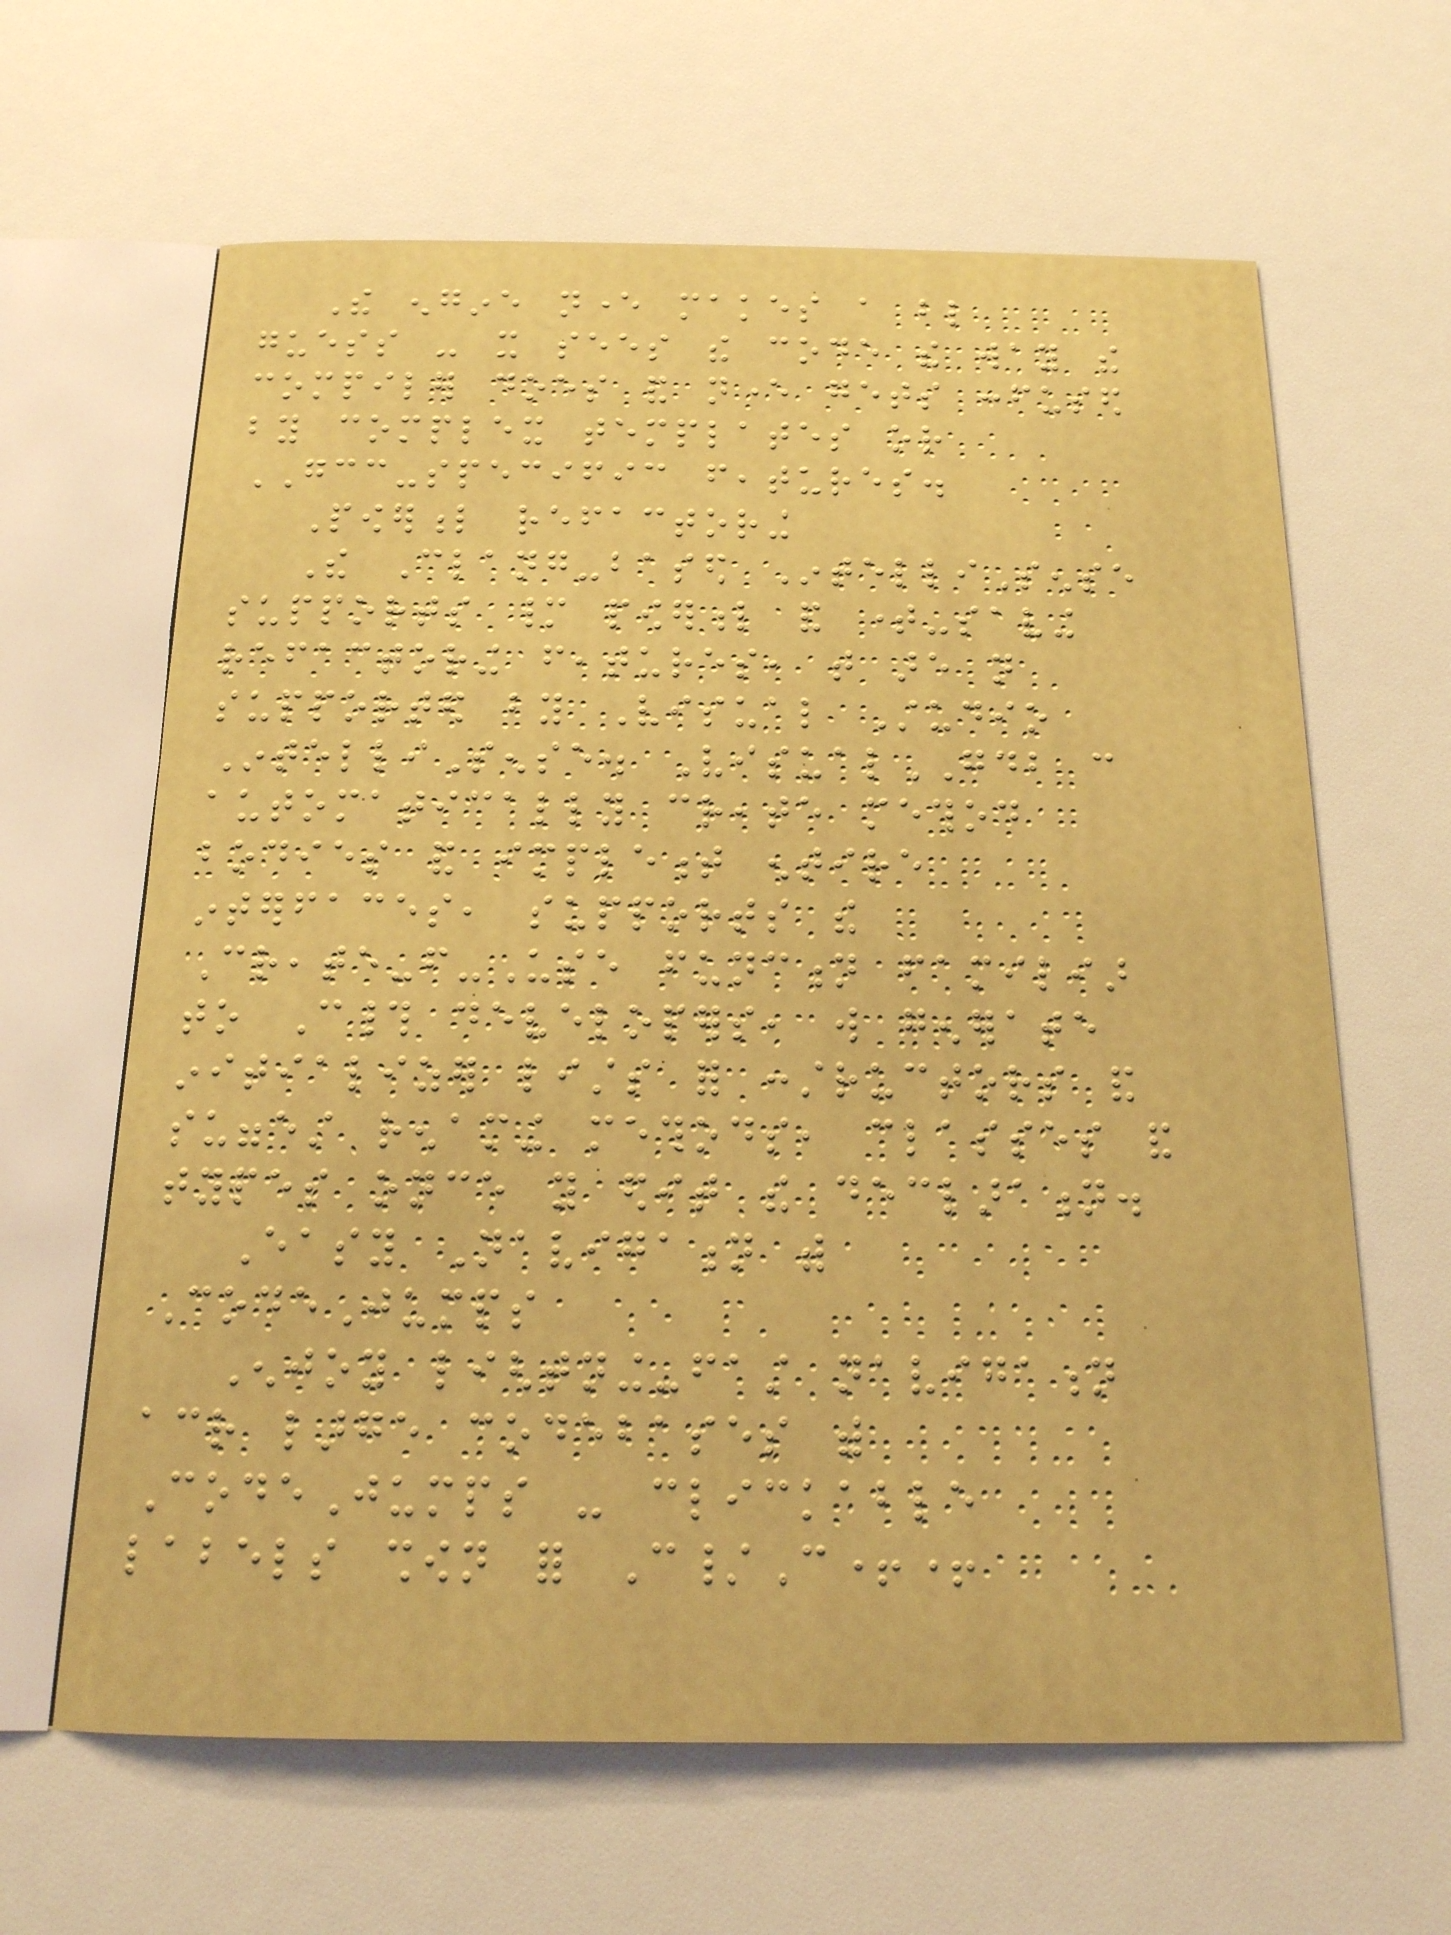The engine never makes a blind
guess - it sees the code the way the
compiler does and never gets confused
by complex templates or
GCC-specific features.
Powerful refactoring
The Clang-based IntelliSense
supports many powerful and time-saving
refactoring features, that are not
supported by Visual Studio
IntelliSense. VisualGDB can
automatically create method
bodies and implement entire
interfaces, supports the
Create-from-Use function familiar
to C# developers, will generate
initializer lists for constructors and
suggest renaming methods, classes and
types once you edit the declaration.
Easy Navigation with
CodeJumps
Enjoy lightning-fast navigation
across large codebases with
CodeJumps - clickable
labels shown for C/C++
